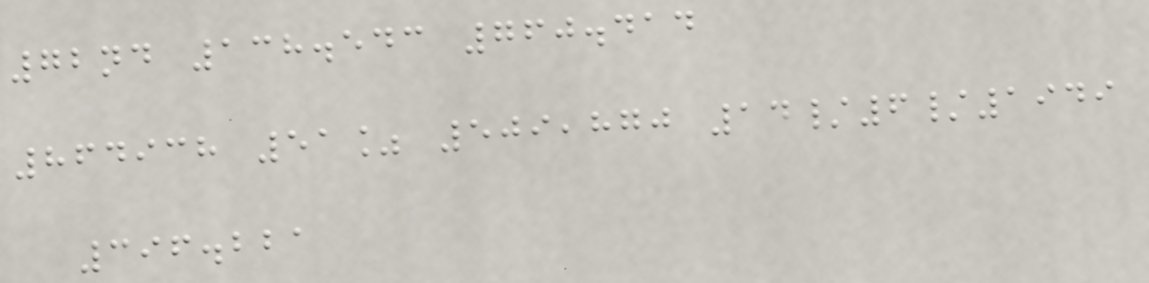72nd 138.543 760.414
864938 51% 509,870 14/6/1949
396.221
